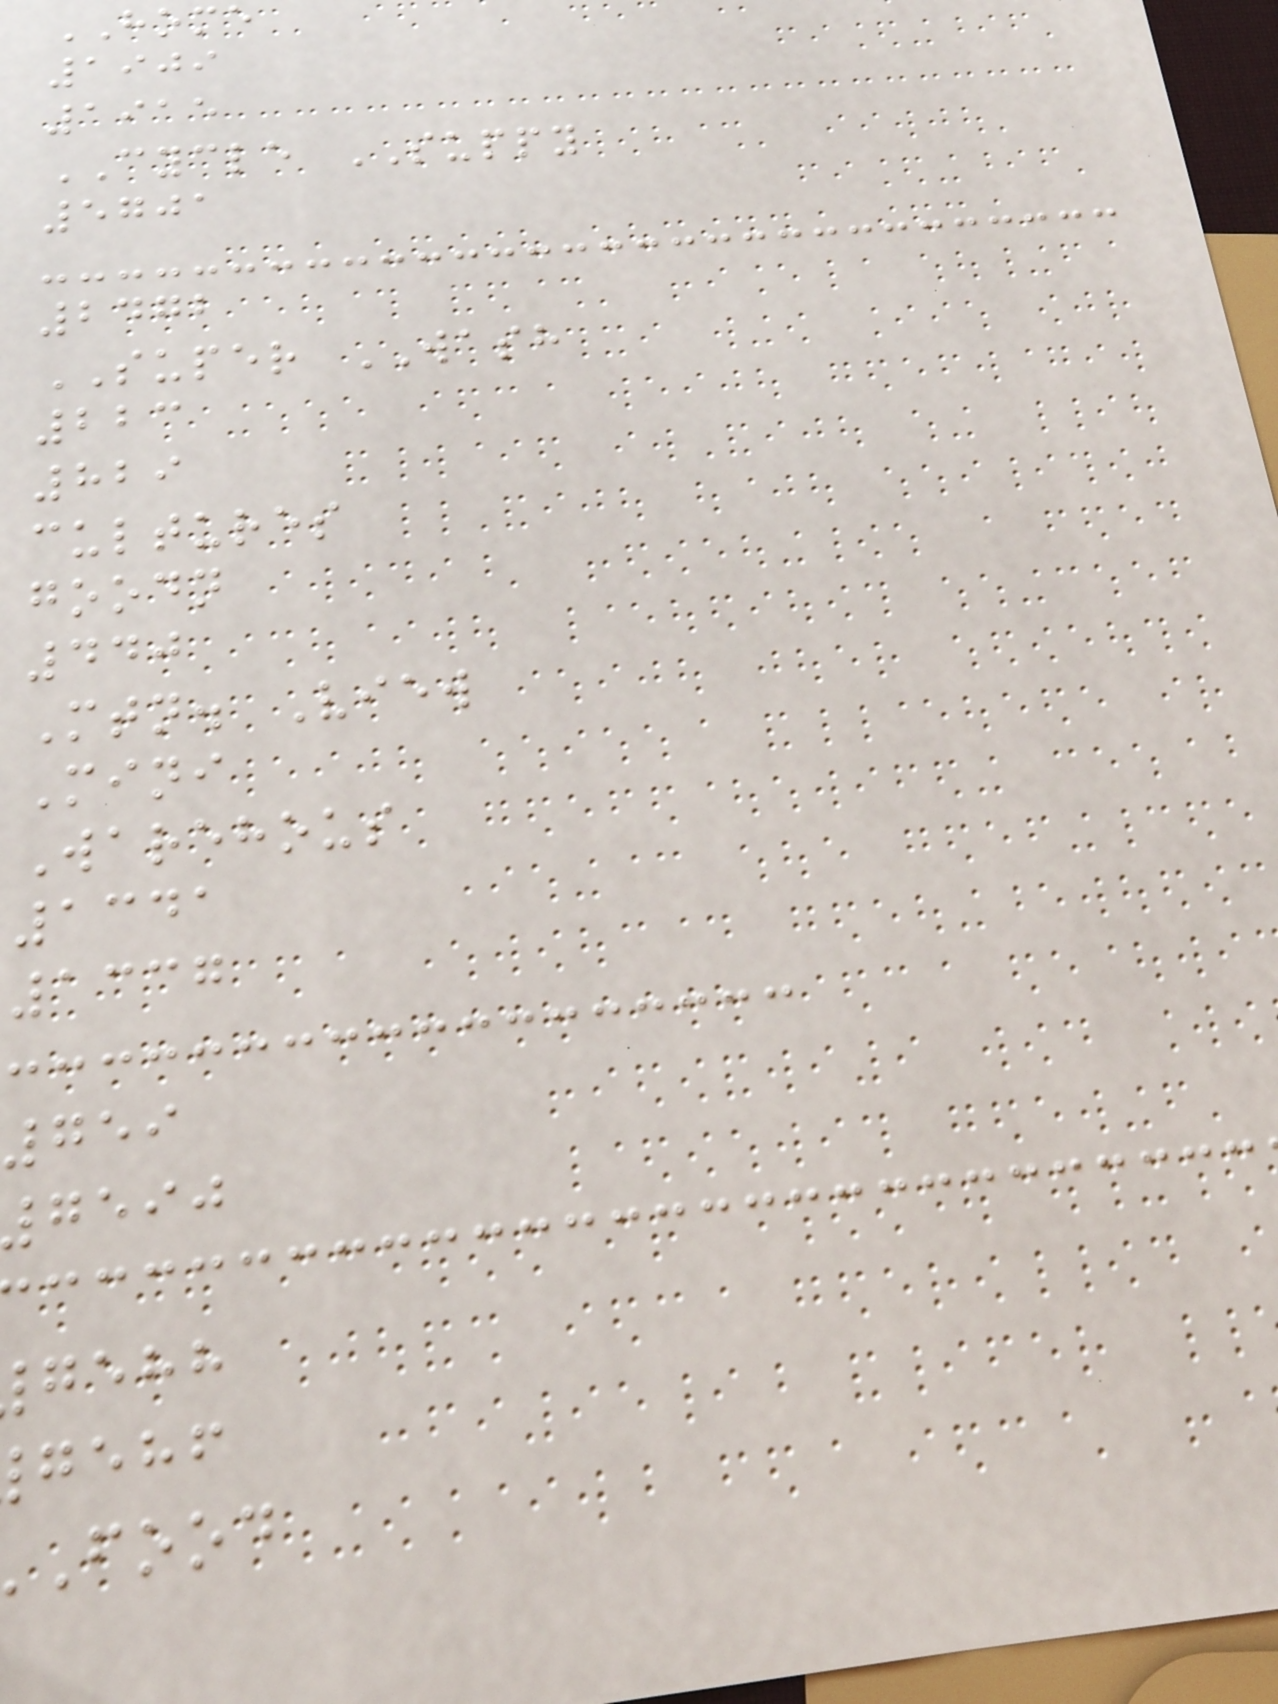HOME
1909
1915
CYCLE SUPPY
5701
2472
SUPER WASH
223
829
cultures
goodn
440
Mtn. View
Mini
Warehous
1341
1337
759
geij
gehh
gehf
food
